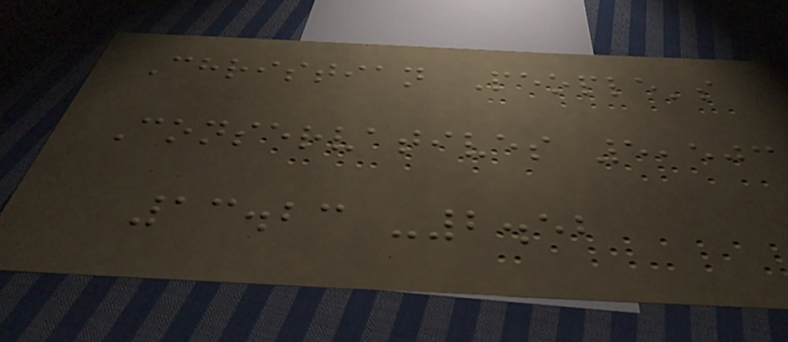Christian People's
Conservatives 5,503
13.23 -2.52
